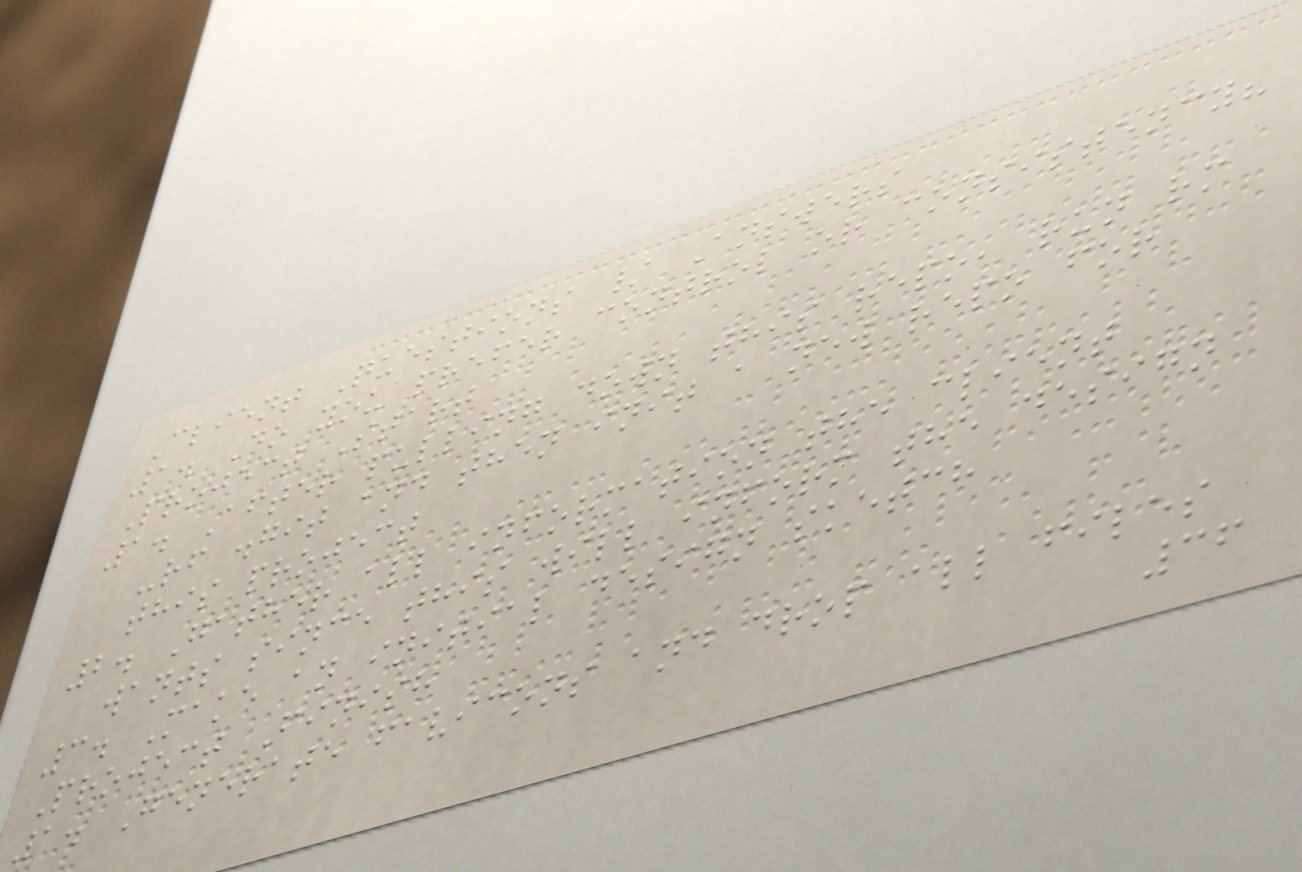Client Questions / Answers
1. Do you prefer control or consistency?
Project Start
1. After pulling down this repo, run rm
-rf .git and then init a new repo for
this project
2. Gather all information the client
wants since this will inform the design
3. Make an initial design sketch
Project Finish
1. Generate favicons and drop all files
36
